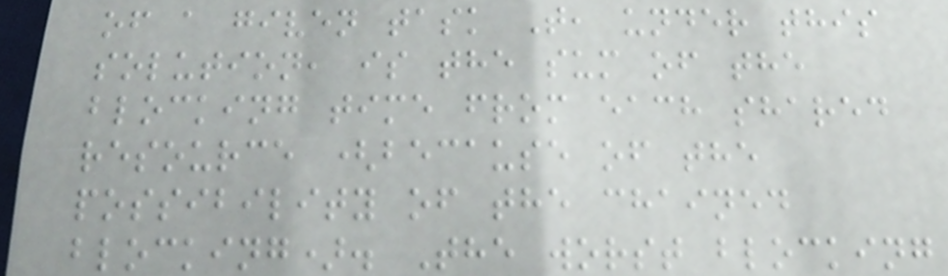of a given task T, under this
solution, is the sum of the
blocking time from each shared
resource (because of the
possibility of the chained
blocking). The worst blocking
